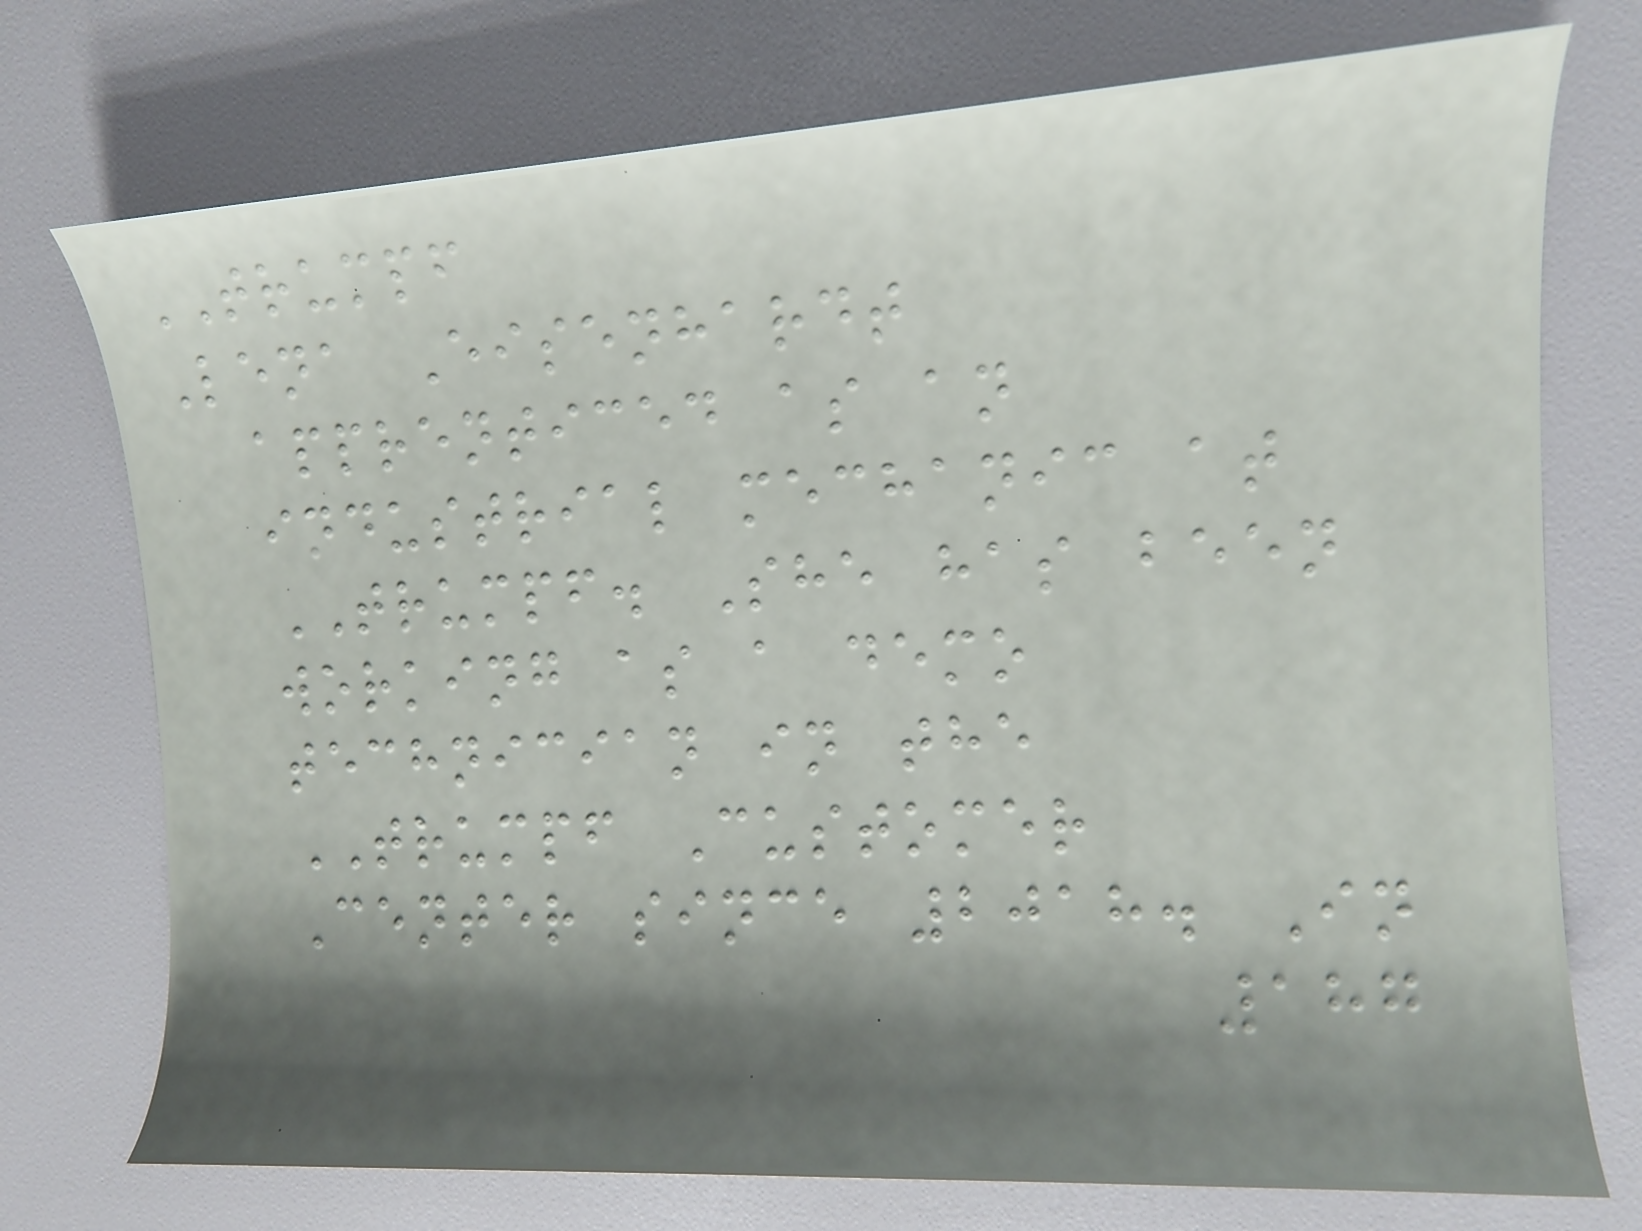TRUMPF
Lena Eisenhardt
apprenticed as an
industrial mechanic at
TRUMPF. She has been
working as a demo
technician in the
TRUMPF Customer
Center since 2018. In
187
